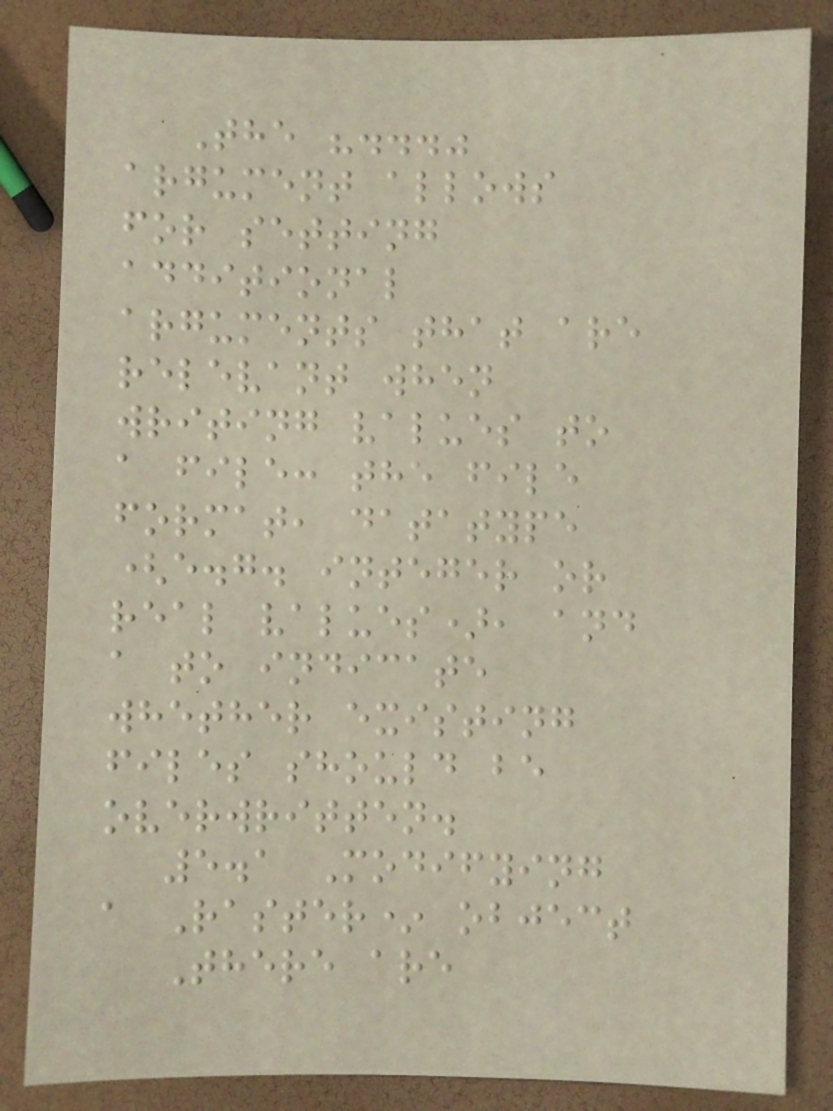The "..."
argument allows
for setting
additional
arguments that are
relevant when
writing values to
a file: the file
format, datatype
(e.g. integer or
real values), and
a to indicate
whether existing
files should be
overwritten.
5.1 Modifying
a Raster* object
There are
